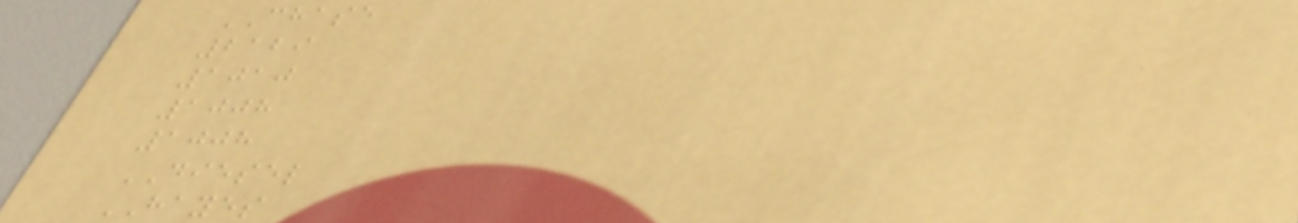CHASE
2129
1010
1008
1008
DIESEL
HAYES
